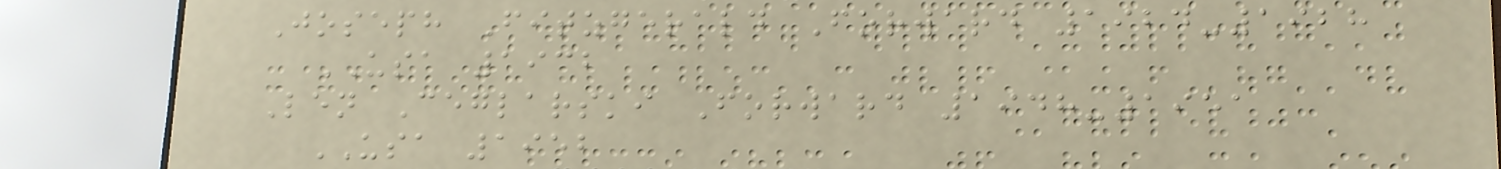Joseph Fitzgerald Forward 1924-1928
USA 1932
Len Ceglarski Forward 1948-1951
USA 1952
